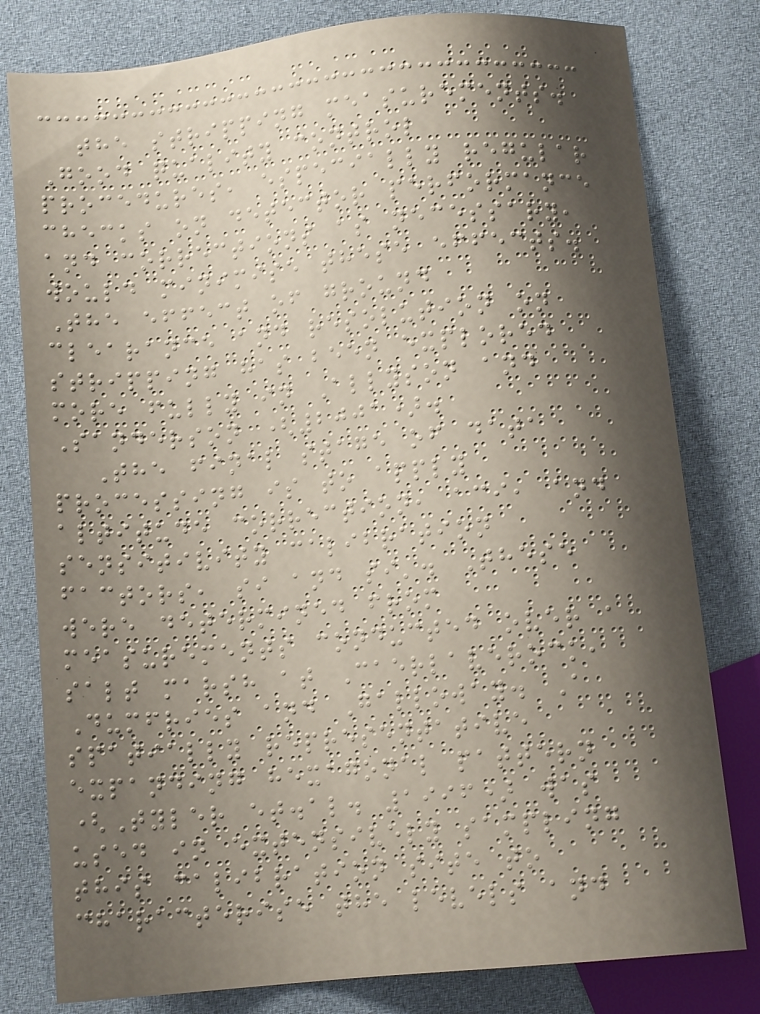the stripping measurements.
Good quality control
procedures, especially regular
checks on detector performance
and corrections as necessary,
would minimise these effects.
The effect of ground
clearance and resolution on
stripping has been explored
more fully in Allyson and
Sanderson (2001).
The final stage of data
processing is to apply
altitude correction, aci, and
sensitivity calibration
factors, si and si'. These
were determined from
measurements conducted over a
salt marsh at Caerlaverock,
Dumfries and Galloway. A
spatially representative
expanding hexagonal pattern
(Tyler et.al. 1996) was
used in extensively sampling
this calibration site to
characterise the levels and
